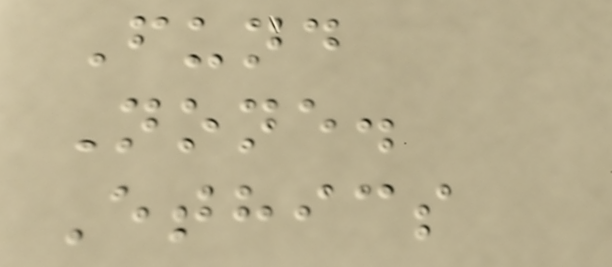Fund
None.
Ethics
